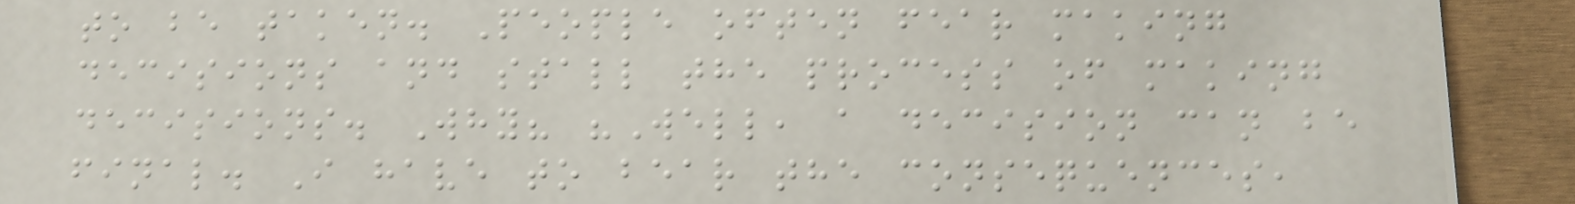to be taken. People often fear making
decisions and stall the process of making
decisions. Why? "Well, a decision can be
final. I have to bear the consequences,
